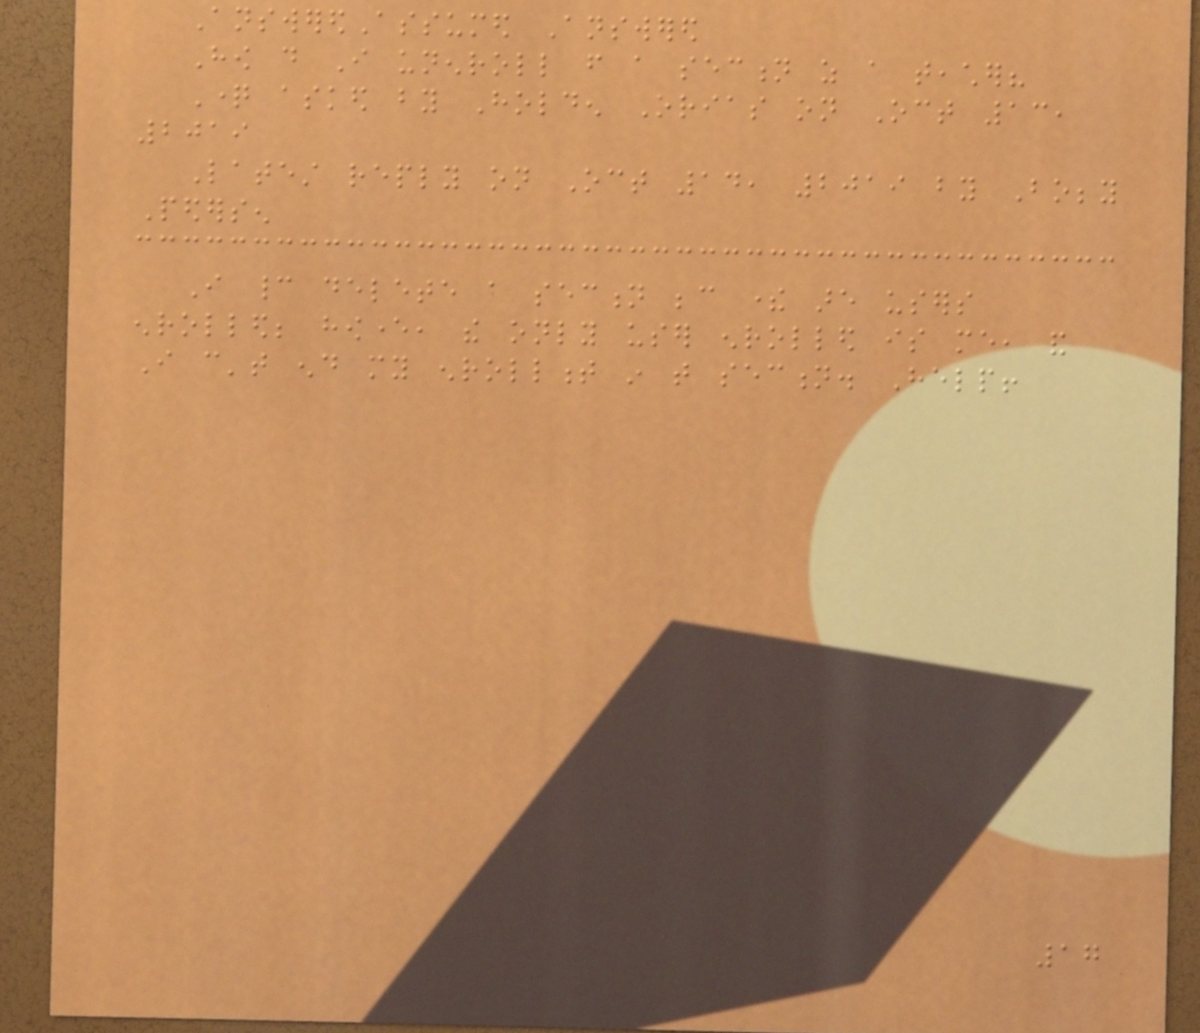AnsweredAssumed Answered
How do I unenroll from a section as a teacher?
Question asked by Holden Orias on Oct 13,
2019
Latest reply on Oct 14, 2019 by Bobby
Pedersen
I cannot delete a section because there are users
enrolled; however, the only user enrolled is me, and
I can't end my enrollment in that section. Help!
17
